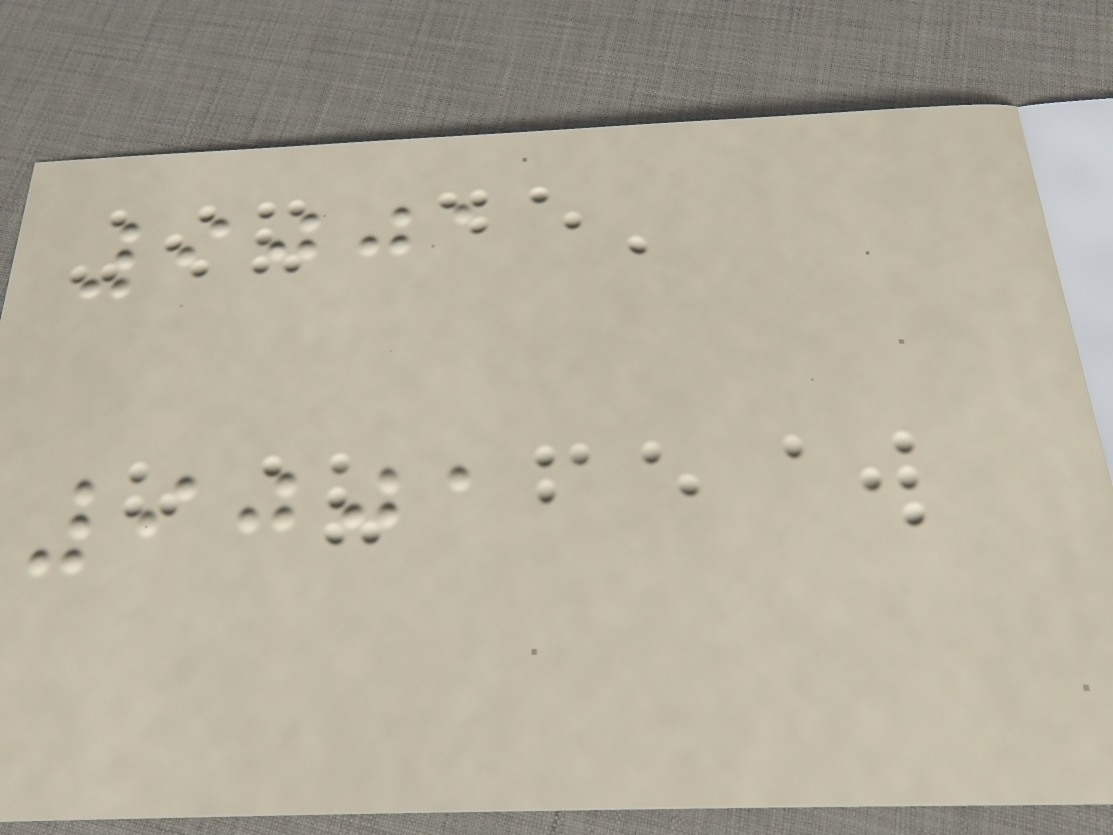9001
9001
